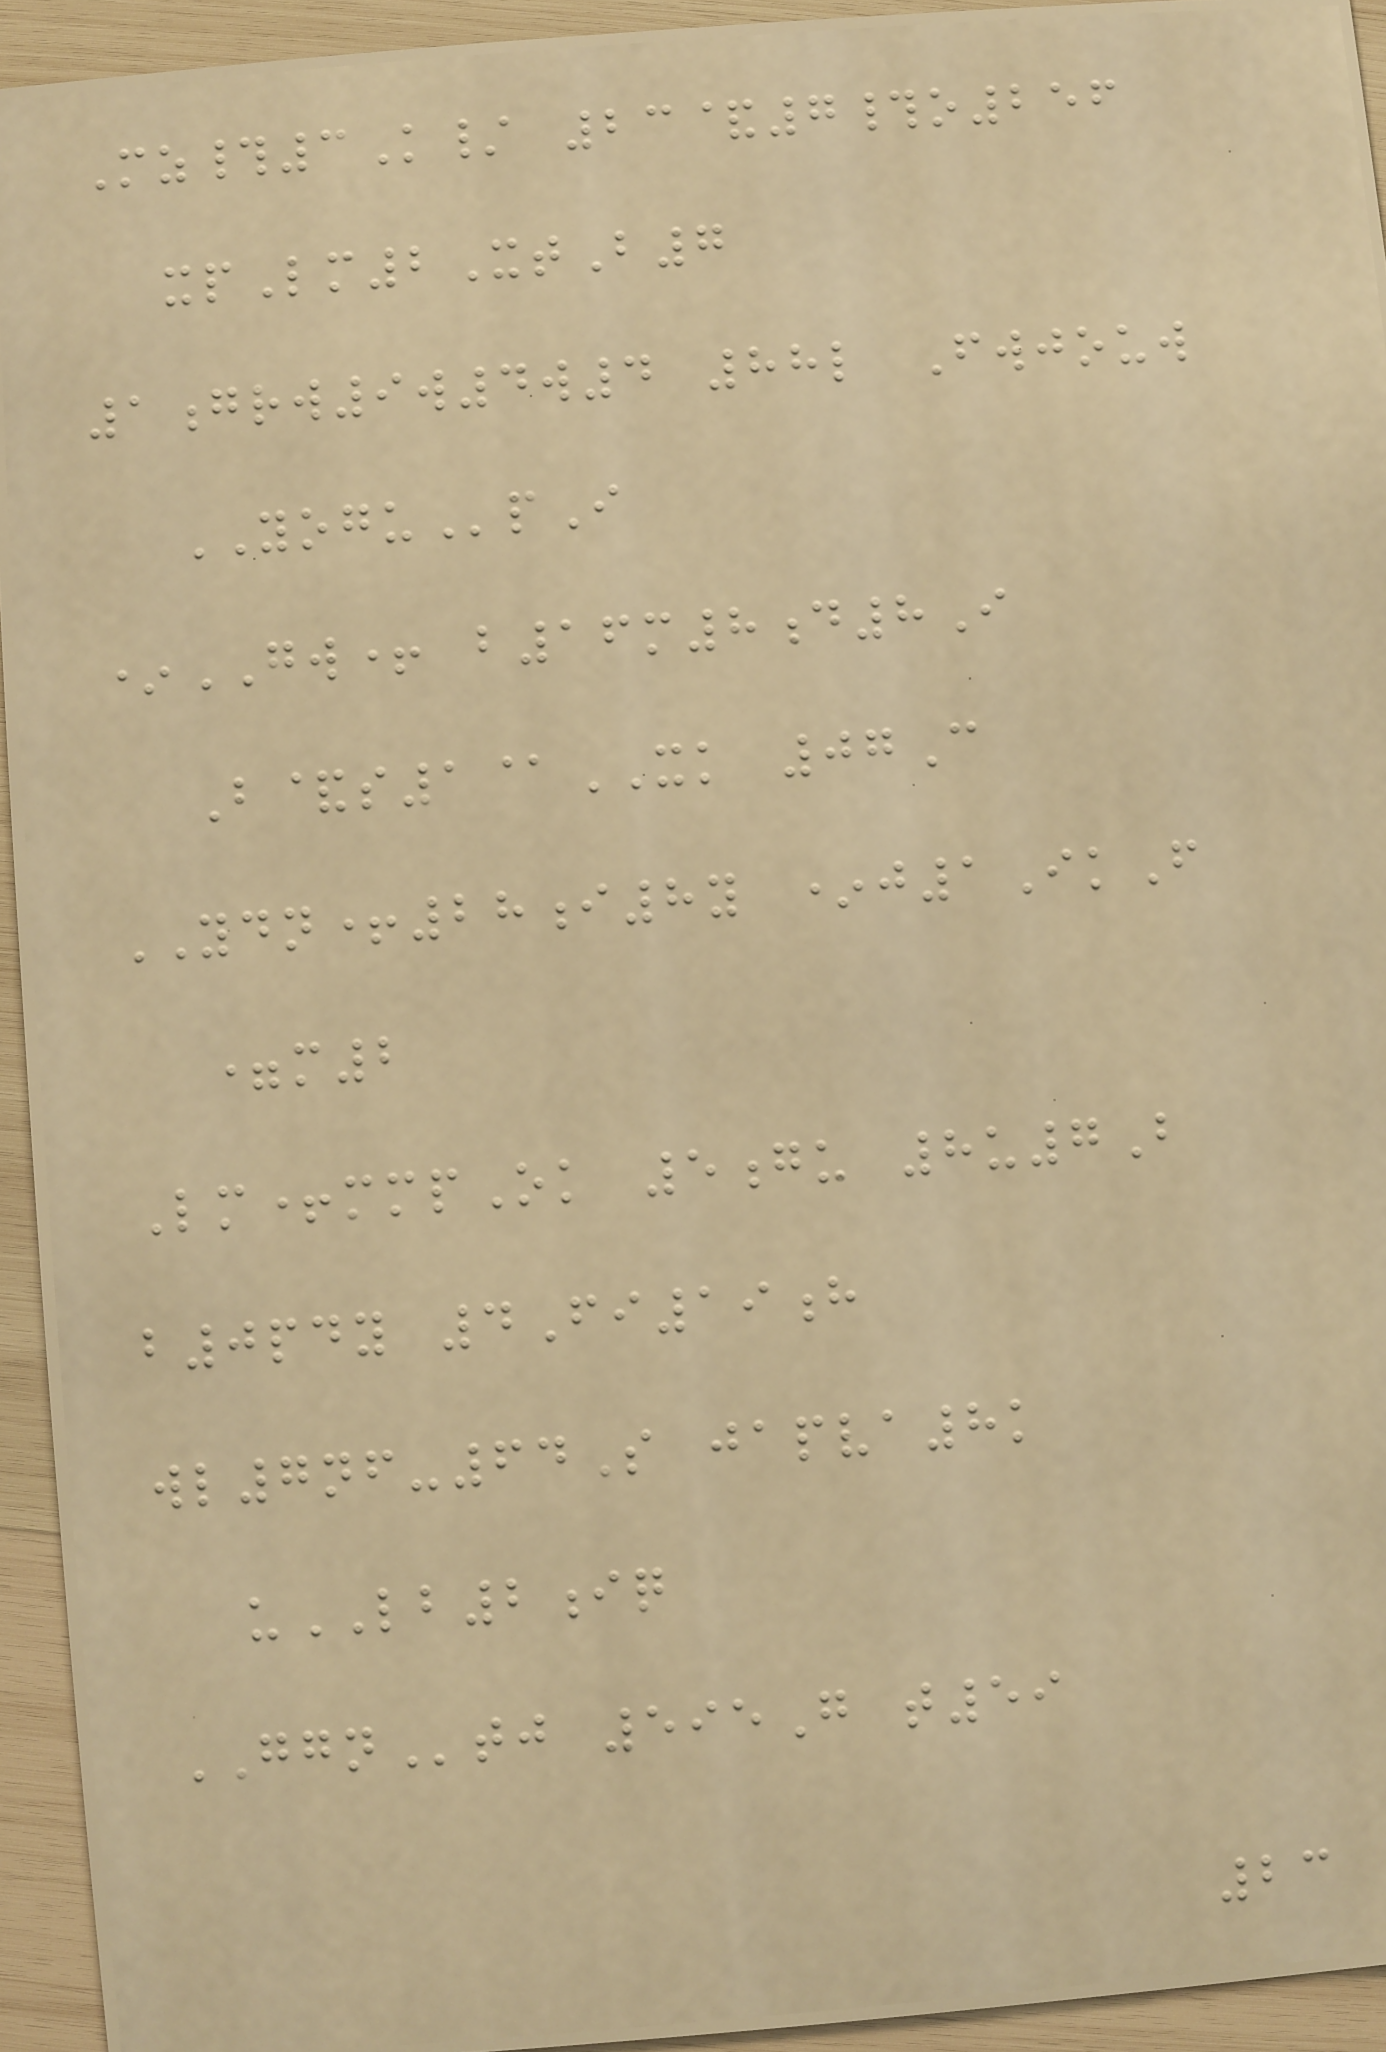Mz#3K/ 23&7#o256
xpLm2XtB7
1grw9w4w4 88l Fwjouw
YOGUpI
*GW+ b16m8d8I
B&s1@XK 07C
YDN+28i8y *j1IkF
=m2
Lm+mmpOk 5gu 8u7B
b0pdy 4Fi19h
wl7nf-64S japva8k
uLB2iq
GGNtj 595G t59
23
